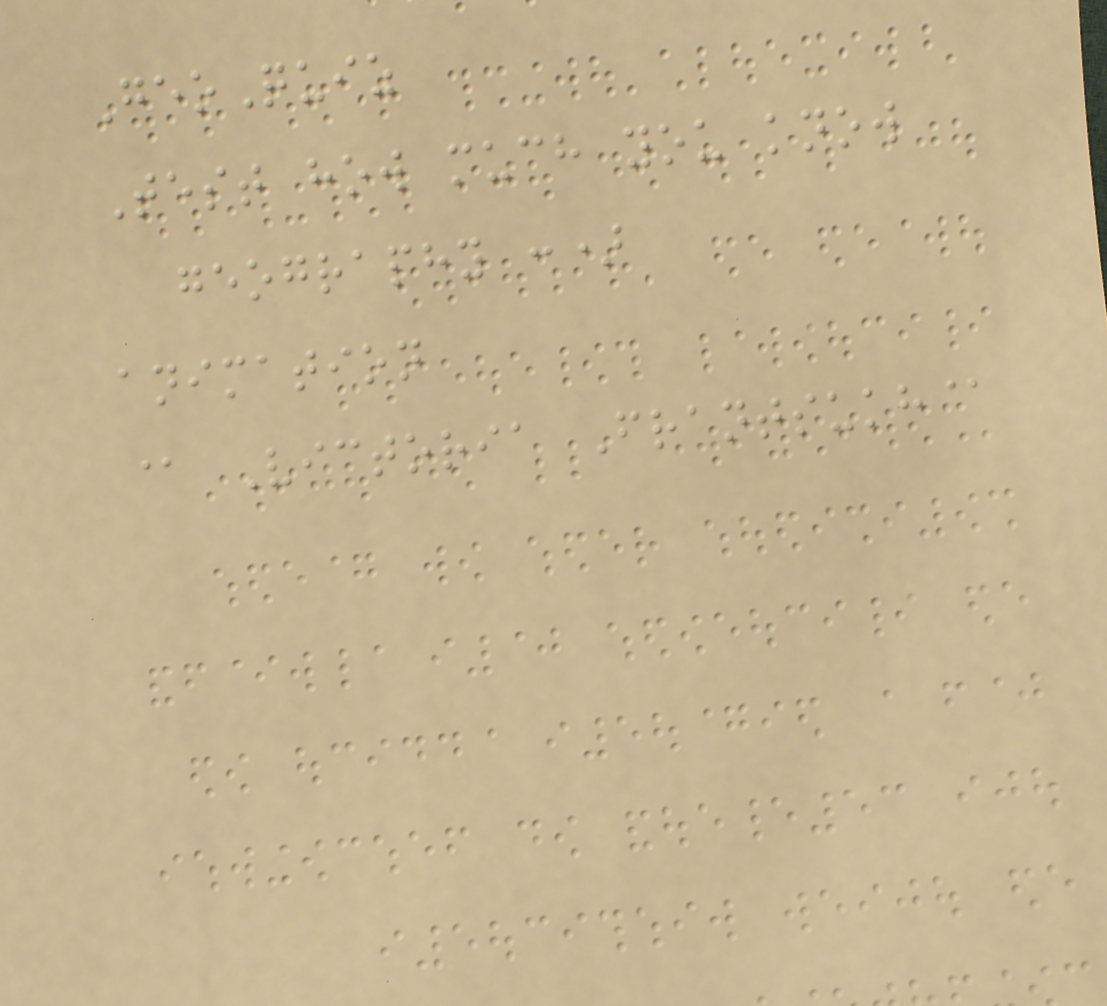GeoQuiz
Test how much you know
geography :)
animation
@ Victoria Frantsukh@
